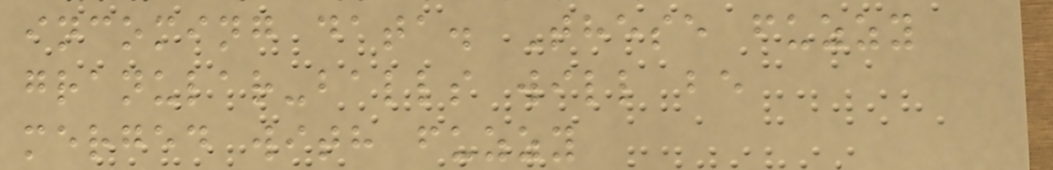incoming data. These fuzzy
granular-balls will be
merged with fuzzy
